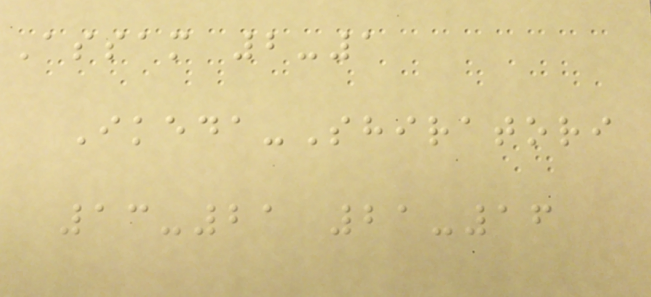Assam 2-1
Ikeda-Shiratori
13-21 21-16
